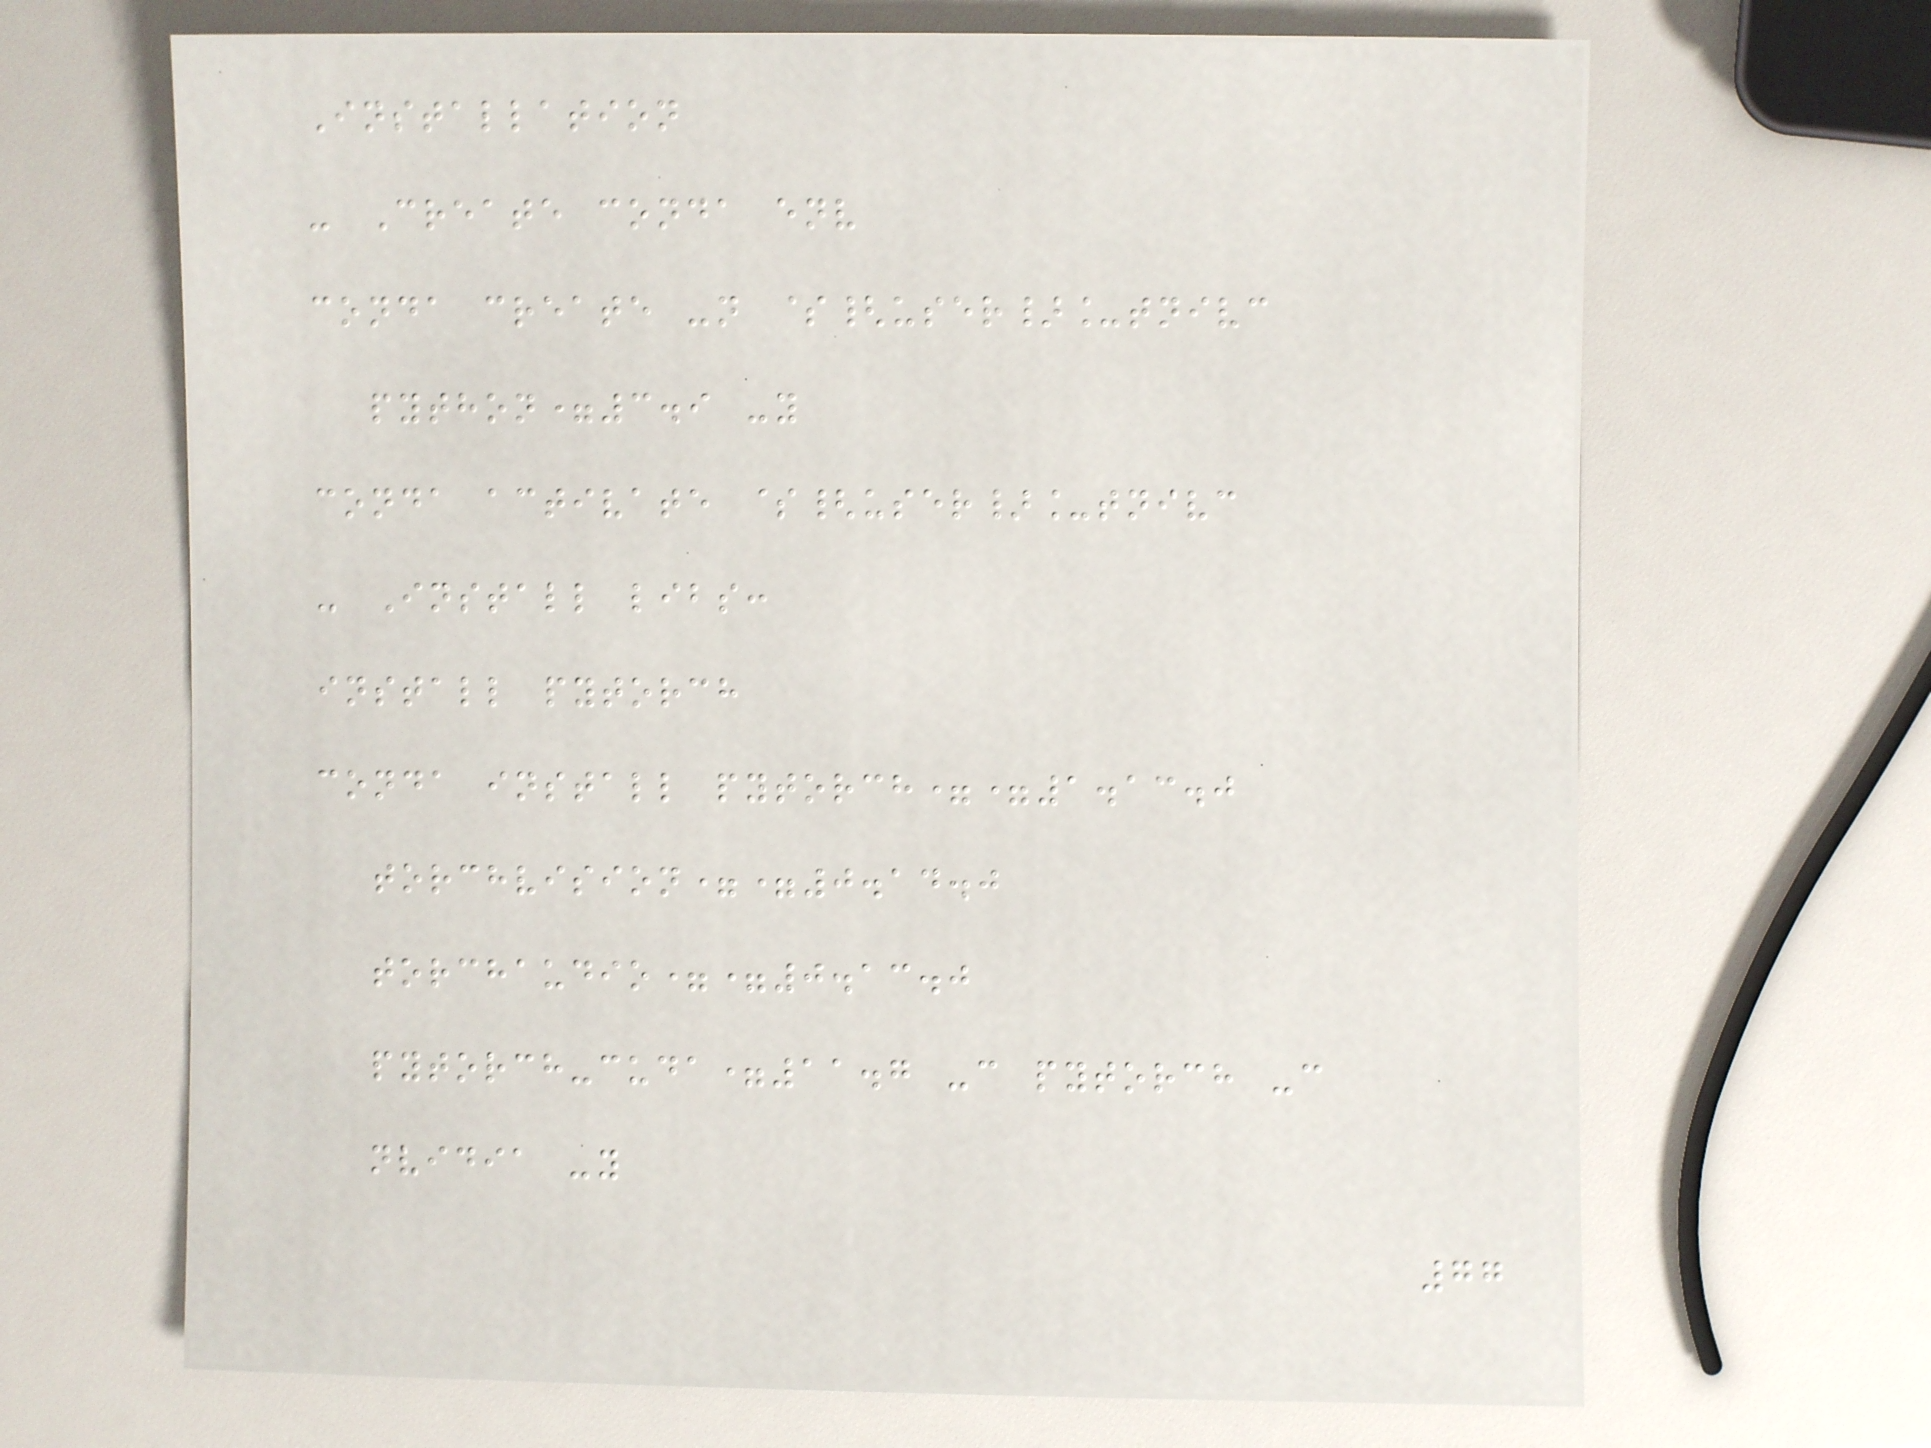Installation
- Create conda env
conda create -n ${user}_tnivc
python=3.9 -y
conda activate ${user}_tnivc
- Install libs:
install pytorch
conda install pytorch==1.13.0
torchvision==0.14.0
torchaudio==0.13.0
pytorch-cuda=11.7 -c pytorch -c
nvidia -y
77
